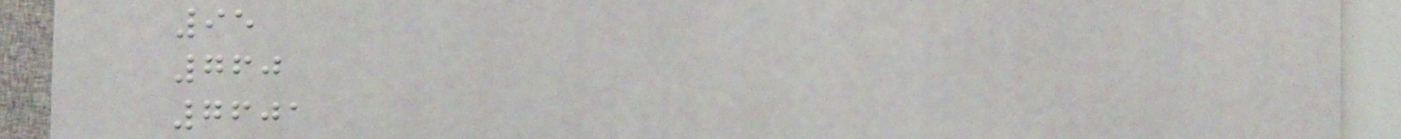95
760
7601
